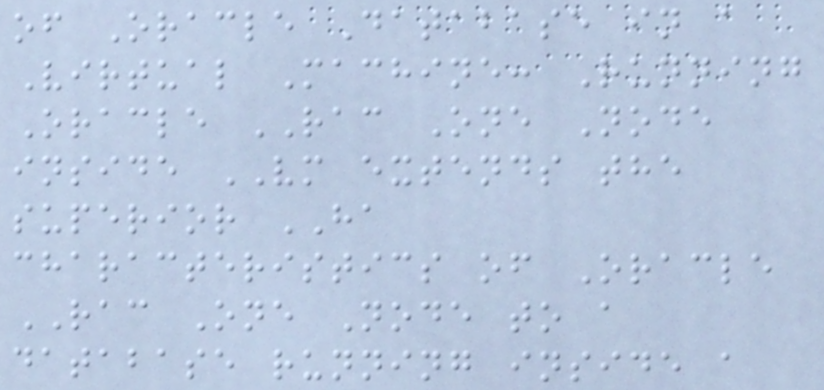of Oracle Database in a
Virtual Machine: Running
Oracle RAC One Node
inside VM extends the
superior HA
characteristics of Oracle
RAC One Node to a
database running inside a
